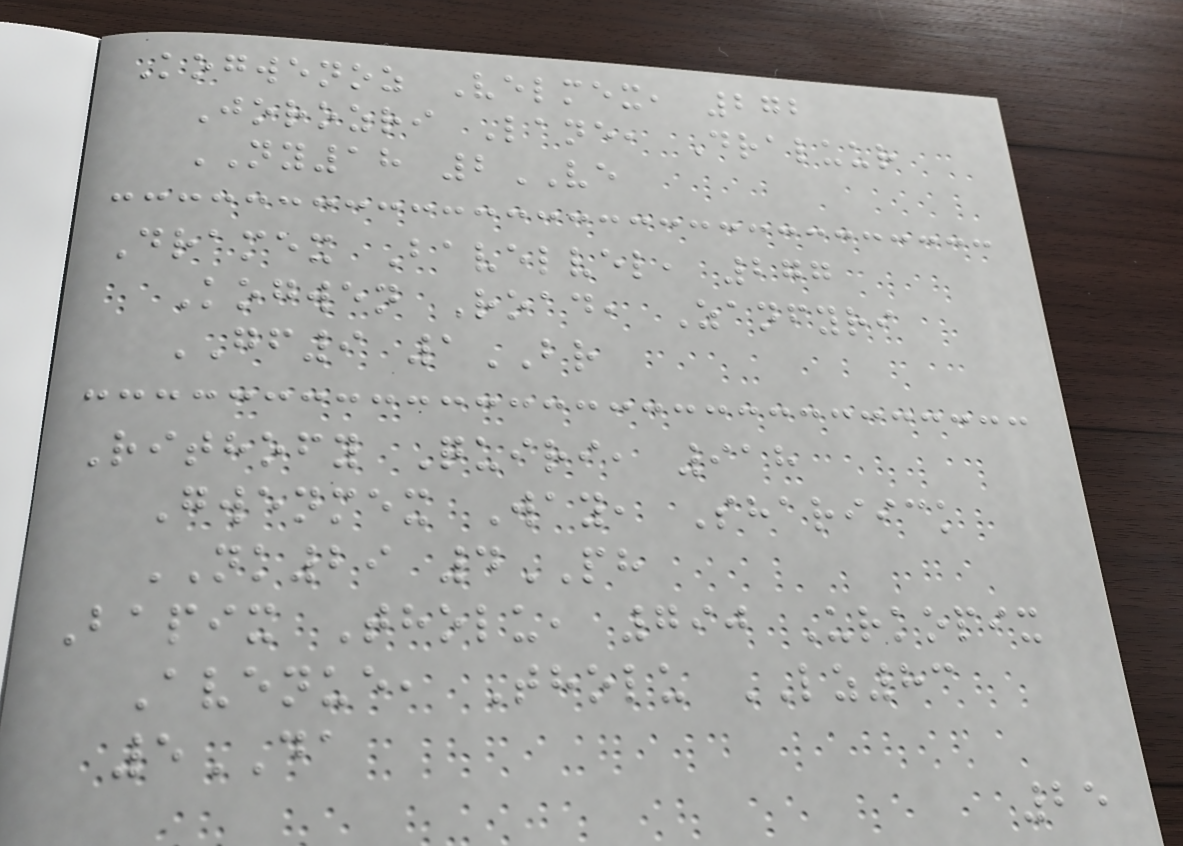Kogwenoz Velmex, 272
Jorozri Lane, Draluur
NY18 2VE
Dramex Bavelvel, 277
Kogwen Road, Zanfyri
GF9 1BR
Rithofy Quiri, 918
Gwenmex Way, Shariick
NK29 4PH
Bapix Tholu, 790 Urkopix
Avenue, Tholu LZ83
5DA
25
